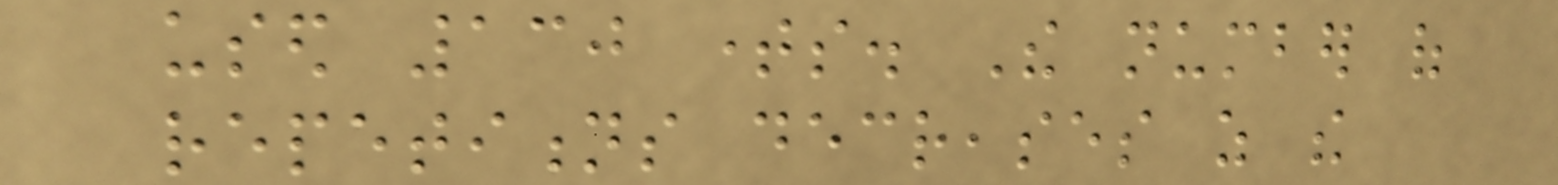used 130 times. The number of
repetitions decreases as the
